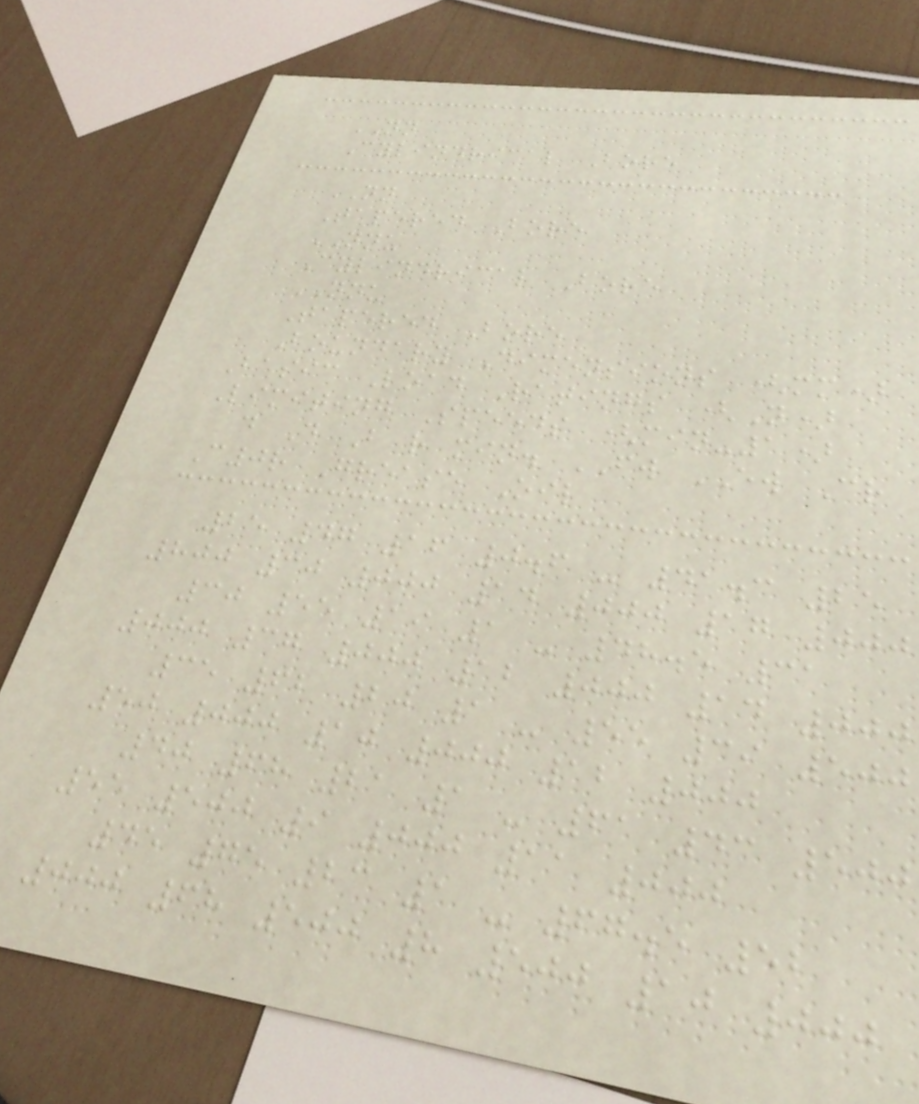NN
Cylindrical Bore
NN
Tapered Bore
NNU
Cylindrical Bore
NNU
Tapered Bore
Boundary Dimensions (mm)
Basic Load Ratings (N)
Limiting Speeds (min-1)
d D B r min. FW EW Cr
C0r Grease Oil
25 47 16 0.6 - 41.3 25
800 30 000 14 000 17 000
30 55 19 1 - 48.5 31
000 37 000 12 000 14 000
35 62 20 1 - 55 39 500
50 000 10 000 12 000
40 68 21 1 - 61 43 500
55 500 9 000 11 000
45 75 23 1 - 67.5 52
000 68 500 8 500 10 000
